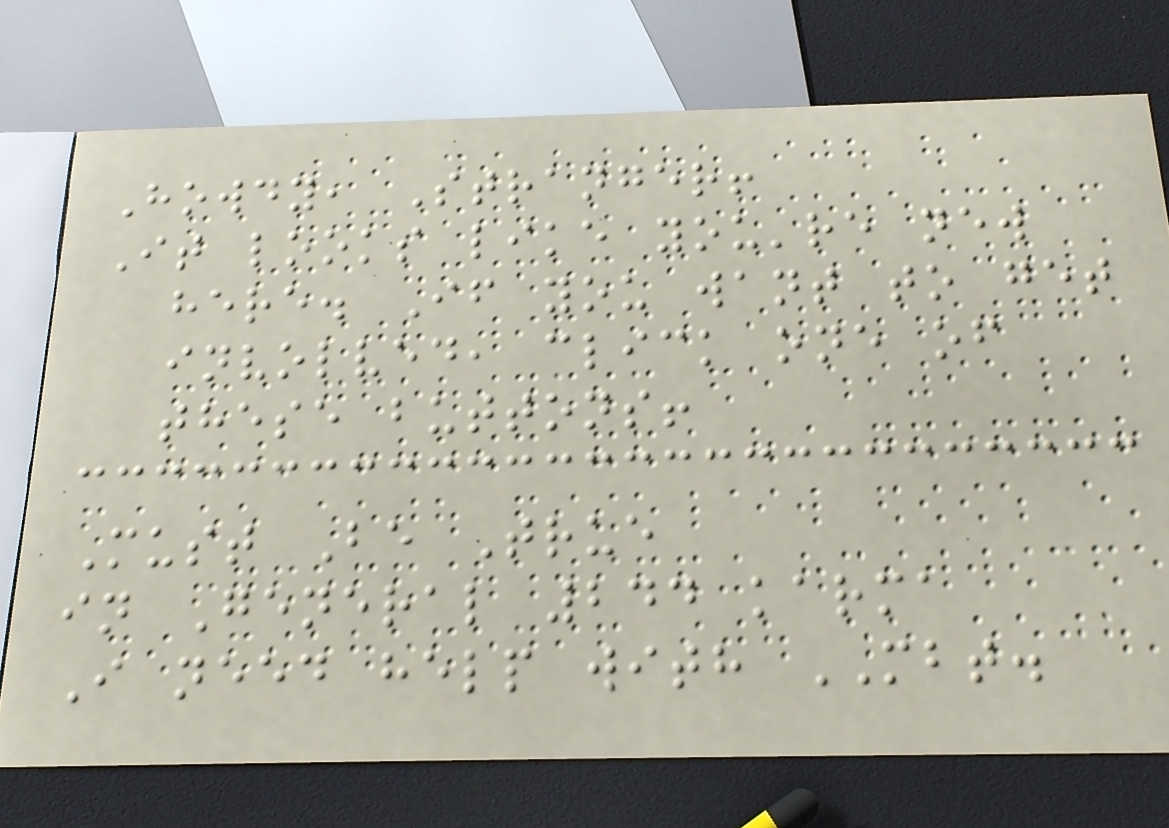Howdy, Stranger!
It looks like you're new
here. If you want to get
involved, click one of
these buttons!
Must Be True
in General 244 karma
I need help with MBT.
